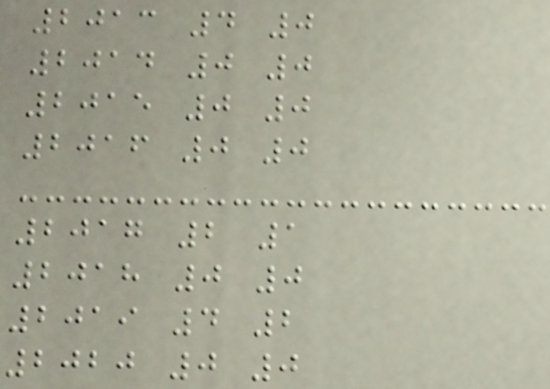2013 4 0
2014 0 0
2015 0 0
2016 0 0
2017 2 1
2018 0 0
2019 4 2
2020 0 0
